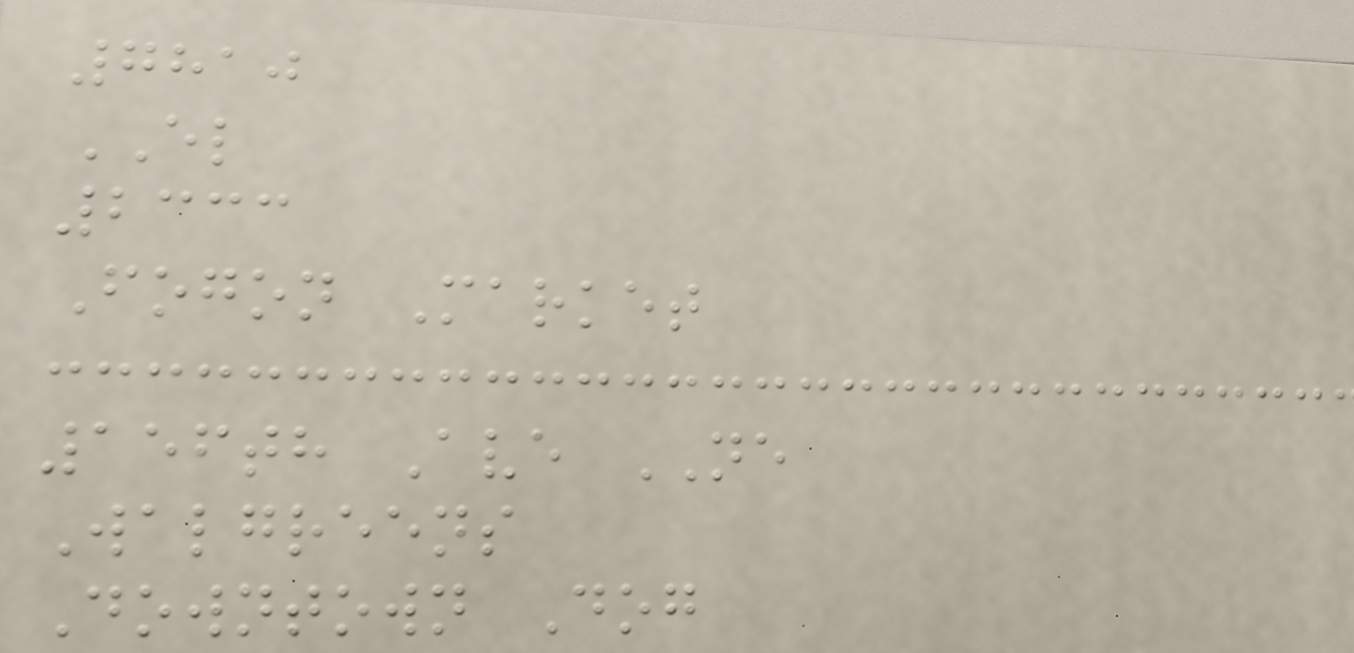7810
EL
2333
Fogon Market
156th Ave NE
Walgreens
Downtown Dog
